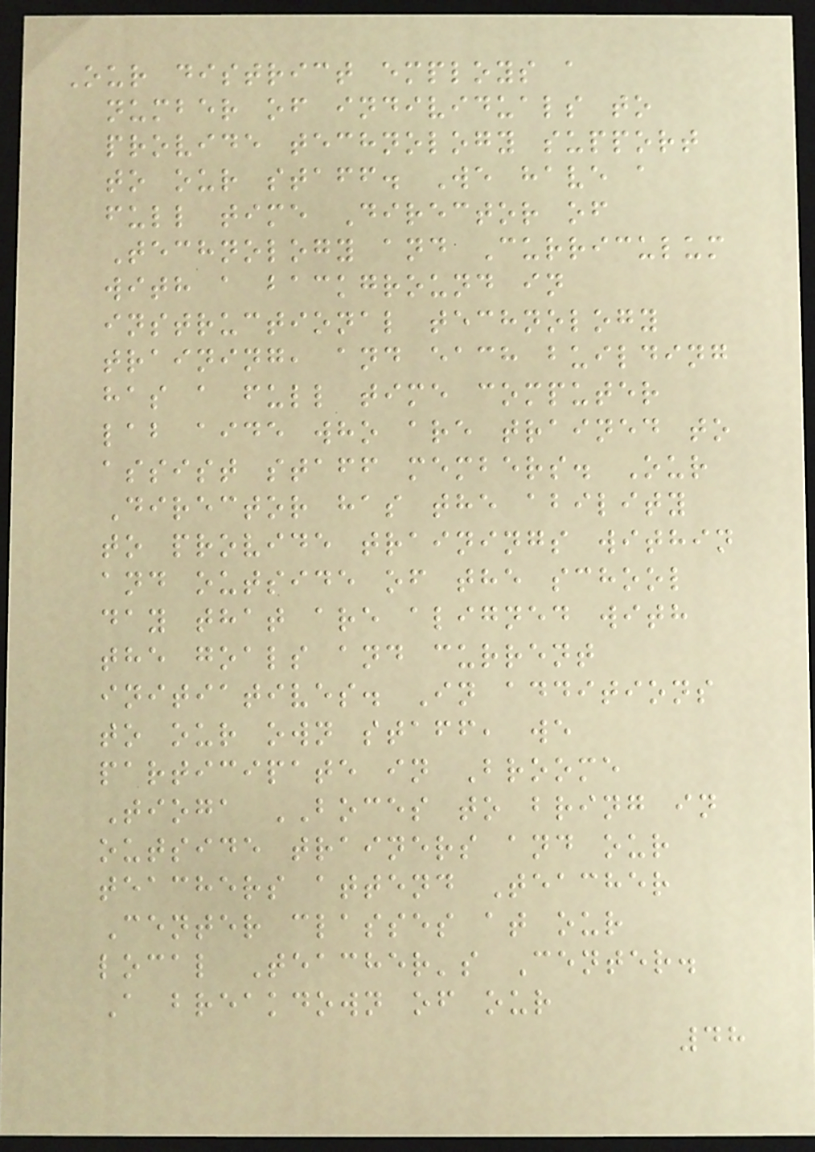Our district employs a
number of individuals to
provide technology support
to our staff. We have a
full time Director of
Technology and Curriculum
with a background in
instructional technology
training, and each building
has a full time computer
lab aide who are trained to
assist staff members. Our
Director has the ability
to provide trainings within
and outside of the school
day that are aligned with
the goals and current
initiatives. In additions
to our own staff, we
participate in Broome
Tioga BOCES to bring in
outside trainers and our
teachers attend Teacher
Center classes at our
local Teacher's Center.
A breakdown of our
48
